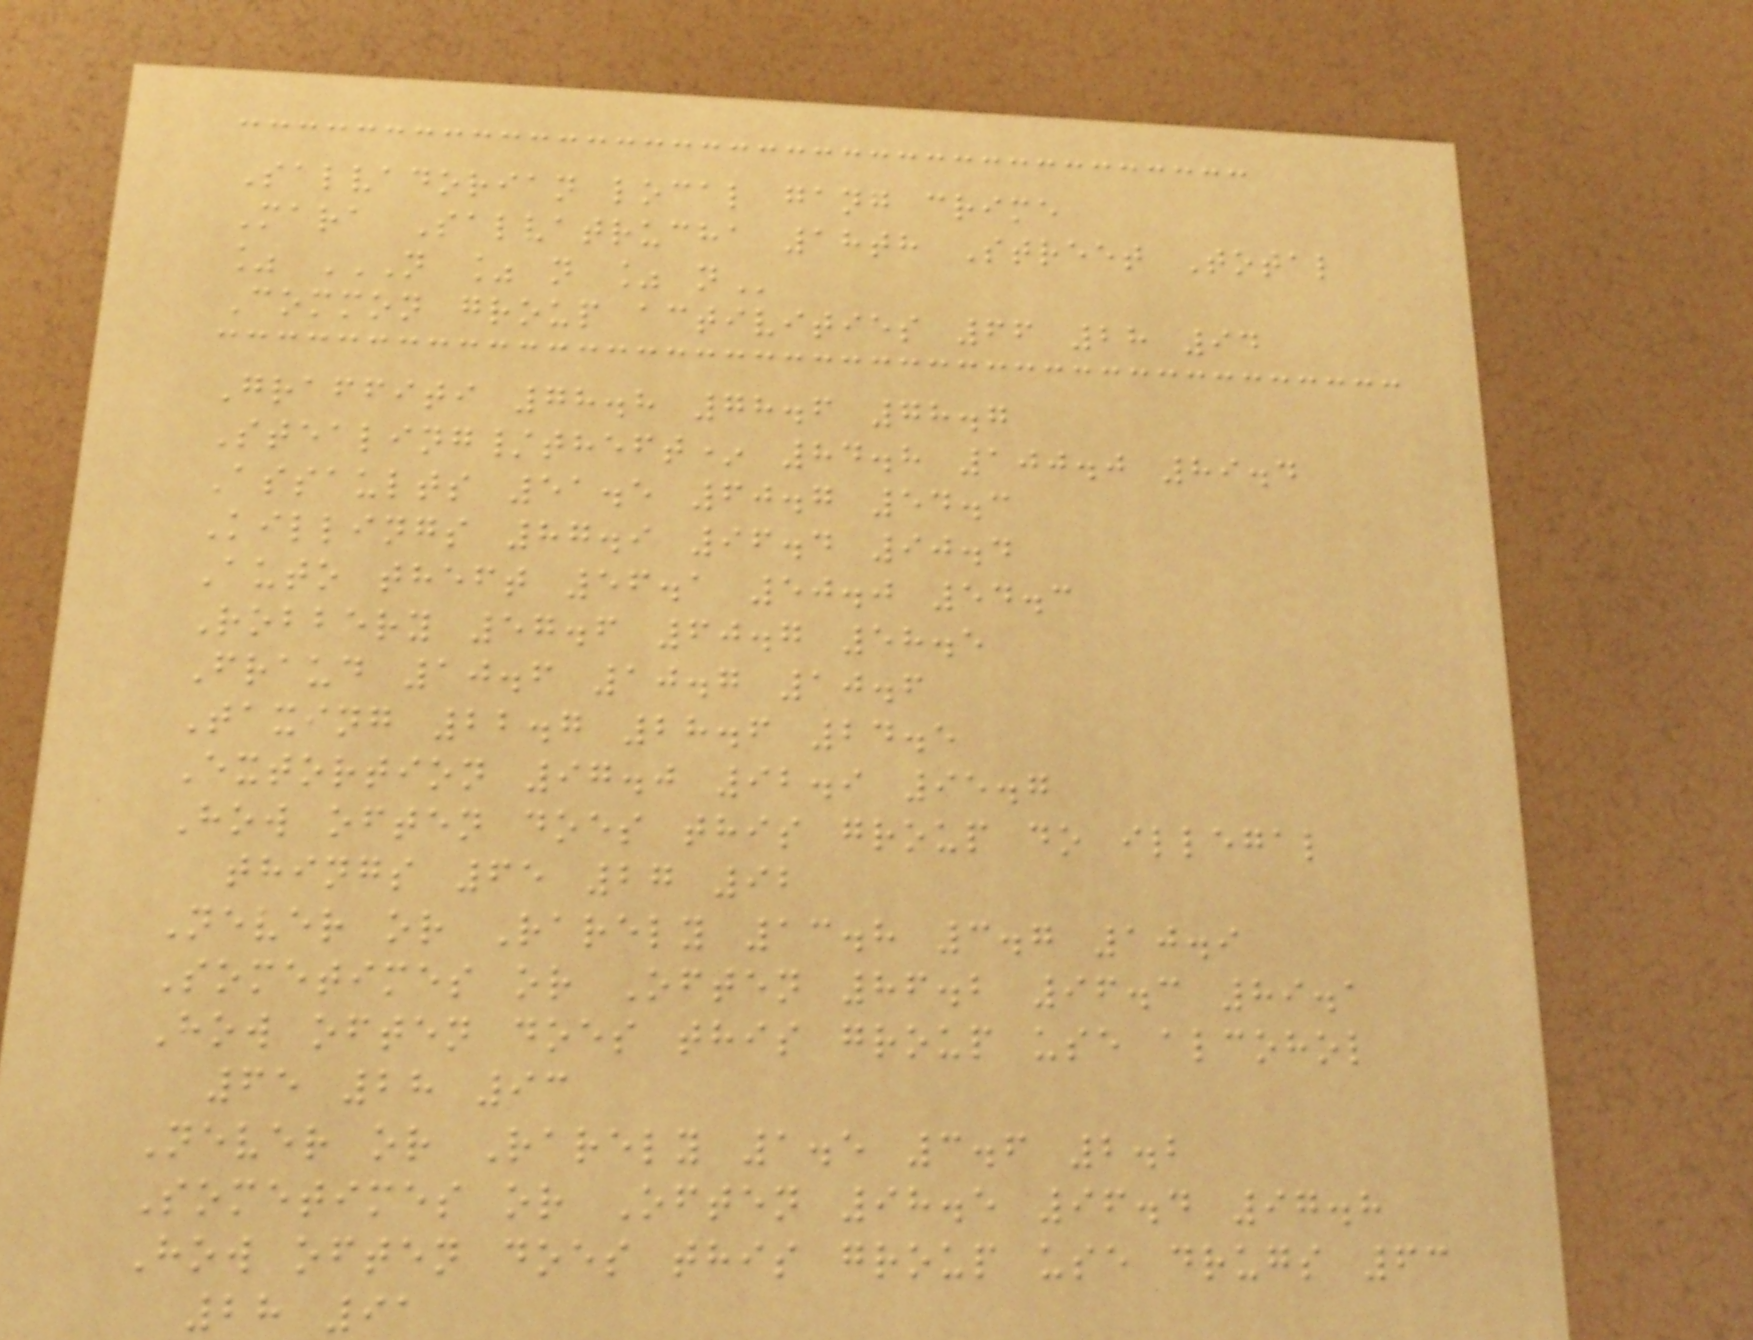Salvadorian local gang crime
Mara Salvatrucha 18th Street Total
% N % N % N
Common group activities 66 28 94
Graffiti 78.8 78.6 78.7
Stealing/theft* 84.8 100.0 89.4
Assaults 51.5 60.7 54.3
Killings 87.9 96.4 90.4
Auto theft 56.1 50.0 54.3
Robbery 57.6 60.7 58.5
Fraud 10.6 10.7 10.6
Taxing 22.7 28.6 24.5
Extortion 97.0 92.9 95.7
How often does this group do illegal
things 65 27 92
Never or Rarely 13.8 3.7 10.9
Sometimes or Often 86.2 96.3 89.1
How often does this group use alcohol
65 28 93
Never or Rarely 1.5 3.6 2.2
Sometimes or Often 98.5 96.4 97.8
How often does this group use drugs 63
28 91
